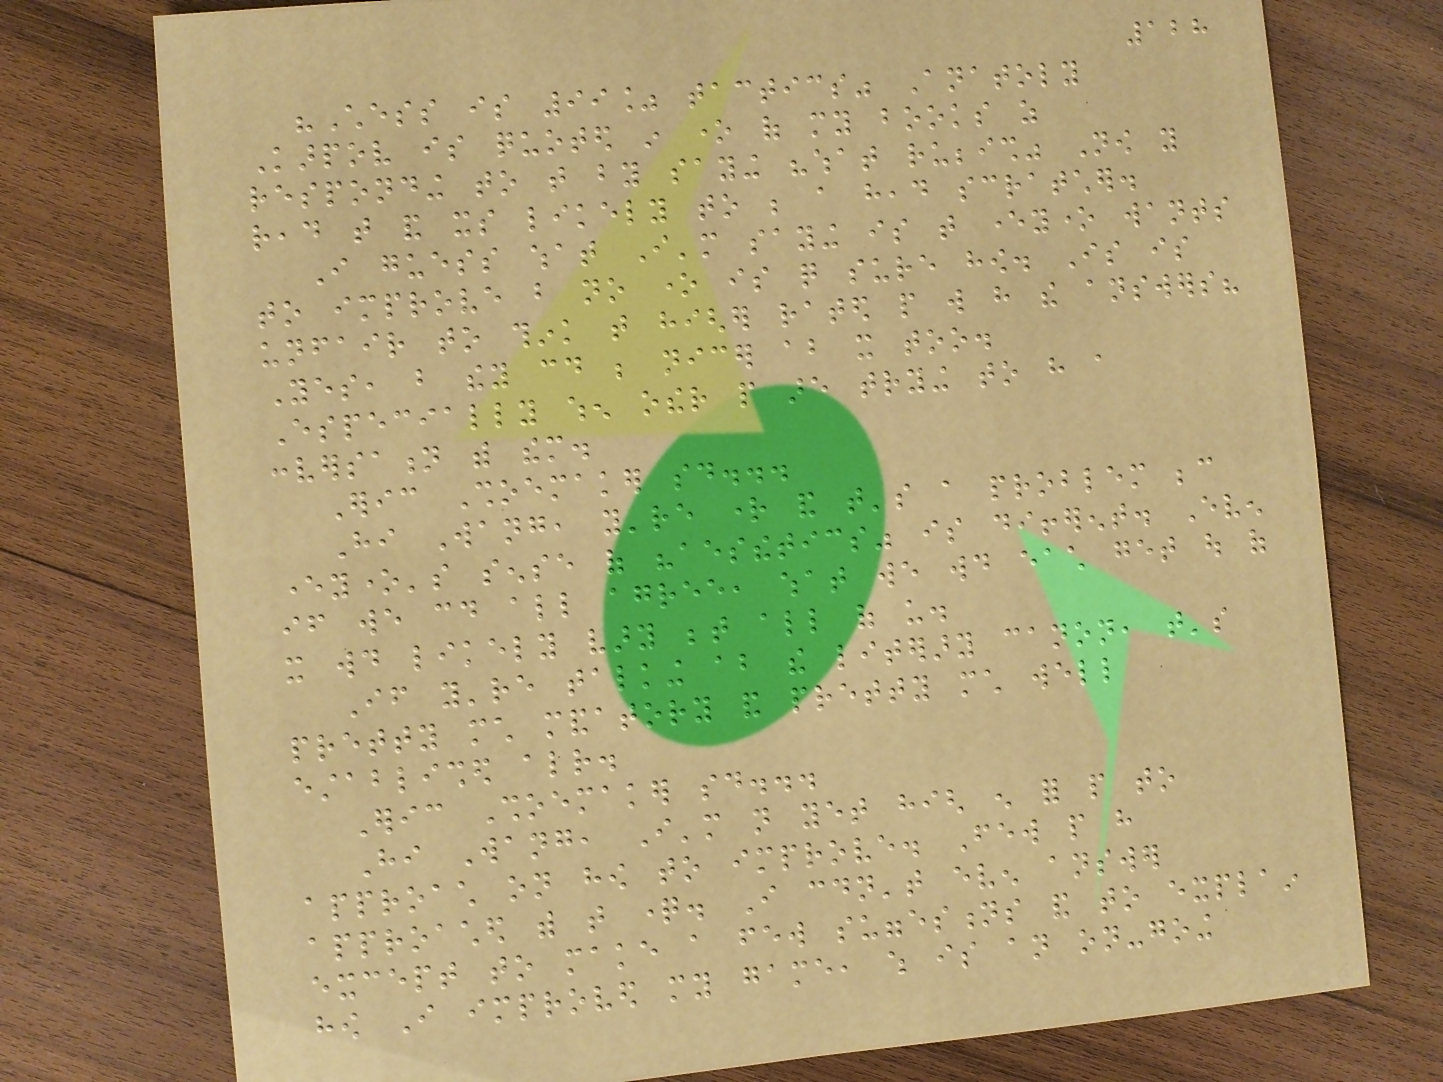128
"Chess is 99% tactics" Anatoly
Karpov is quoted in one of my books as
responding to that by saying "what rubbish" Now you
read that and its likely to be a head scratcher.
I guess what I'm saying is that everyone wants
to improve but no one is quite sure how. Is is
unfair to think that higher rated people will have the answers?
Yes, but they could be nicer about it too.
Especially when other people are trying to have a
conversation with them.
Eric Shoemaker said...
Hi Wang, you're right and that's a problem because
everyone's sense of "aesthetics" is different. Even
if we could all agree, what we would each get out of
it would likely vary between all of us.
If you're talking about the literary canon, that's
pretty much mandatory and pretty much well
established already.
Eric Shoemaker said...
Hi Wang, I'm not yet high enough for people to
approach on how to improve. Few people have
approached with that question. I couldn't even answer
except to make a few suggestions and to explain
how I improved my game, which is an on-going
